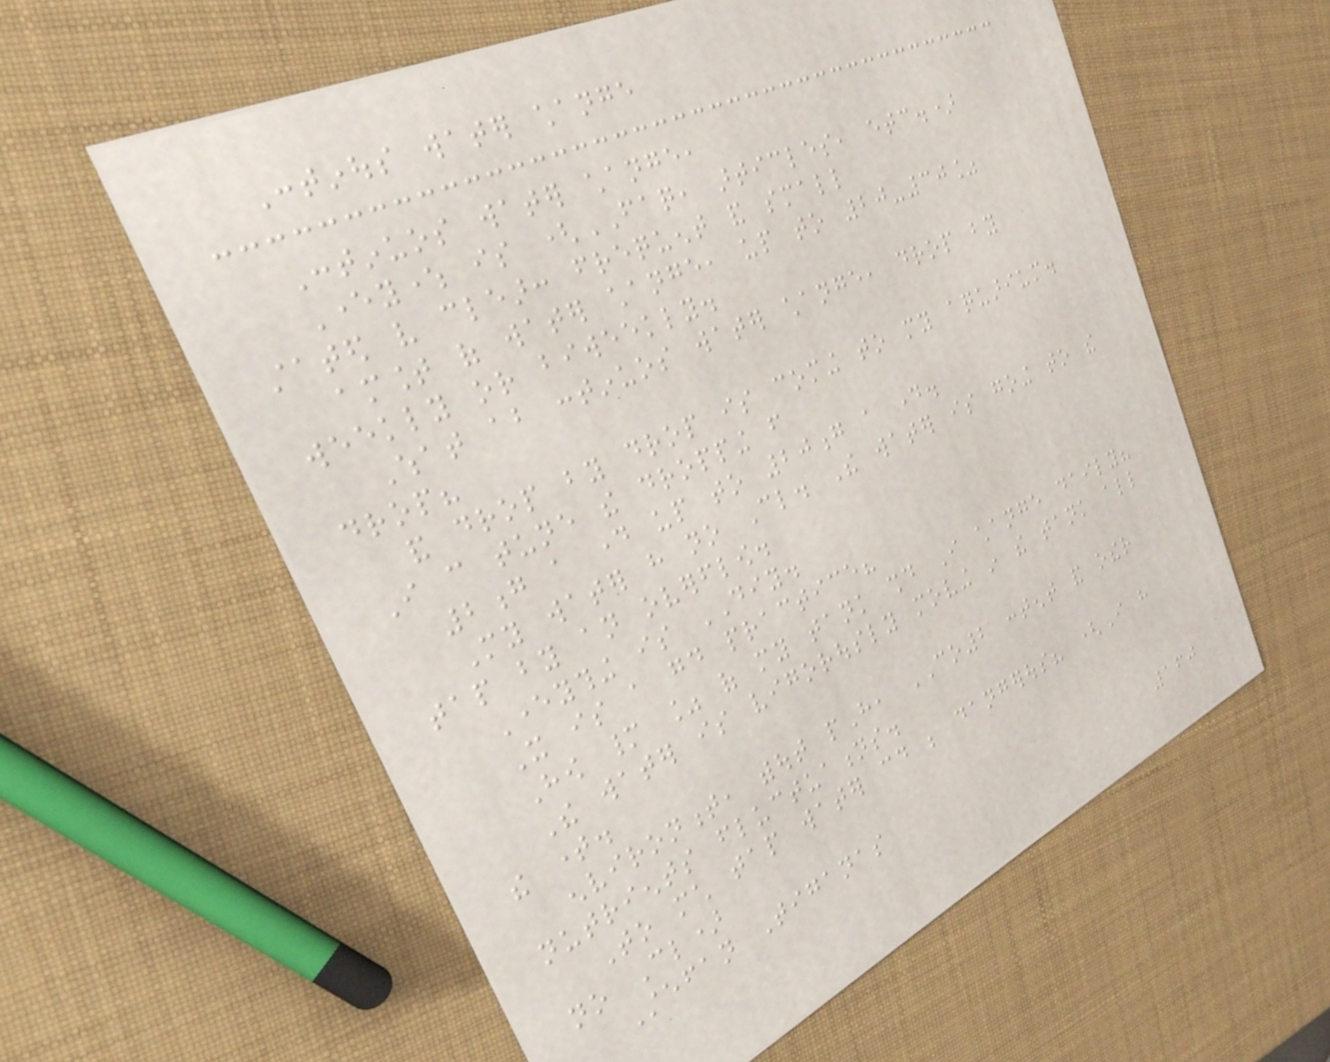Continous water change
Continuos water change,
Everywhere is (FAQ, articles, etc.)
stated very clear: frequent and small
amount of water change, up to 20-30%
weekly or biweekly.
What about continuos water change, drop by
drop?
and drop by drop is coming to my aquarium.
I can tune the dropping from
2g a day up to 20g a day.
My water have no Cl. The water is going to the
tap by an overflow.
Everything is DIY.
It is a good practice?
How many % of my tank should I change daily?
The water is vigorously moving in the tank all
the time.
environment, without pH, CO2 content and other
nutrients fluctuations.
To much tap water could be dangerous? (I have
no Cl)
Stefan Tiganas
160
